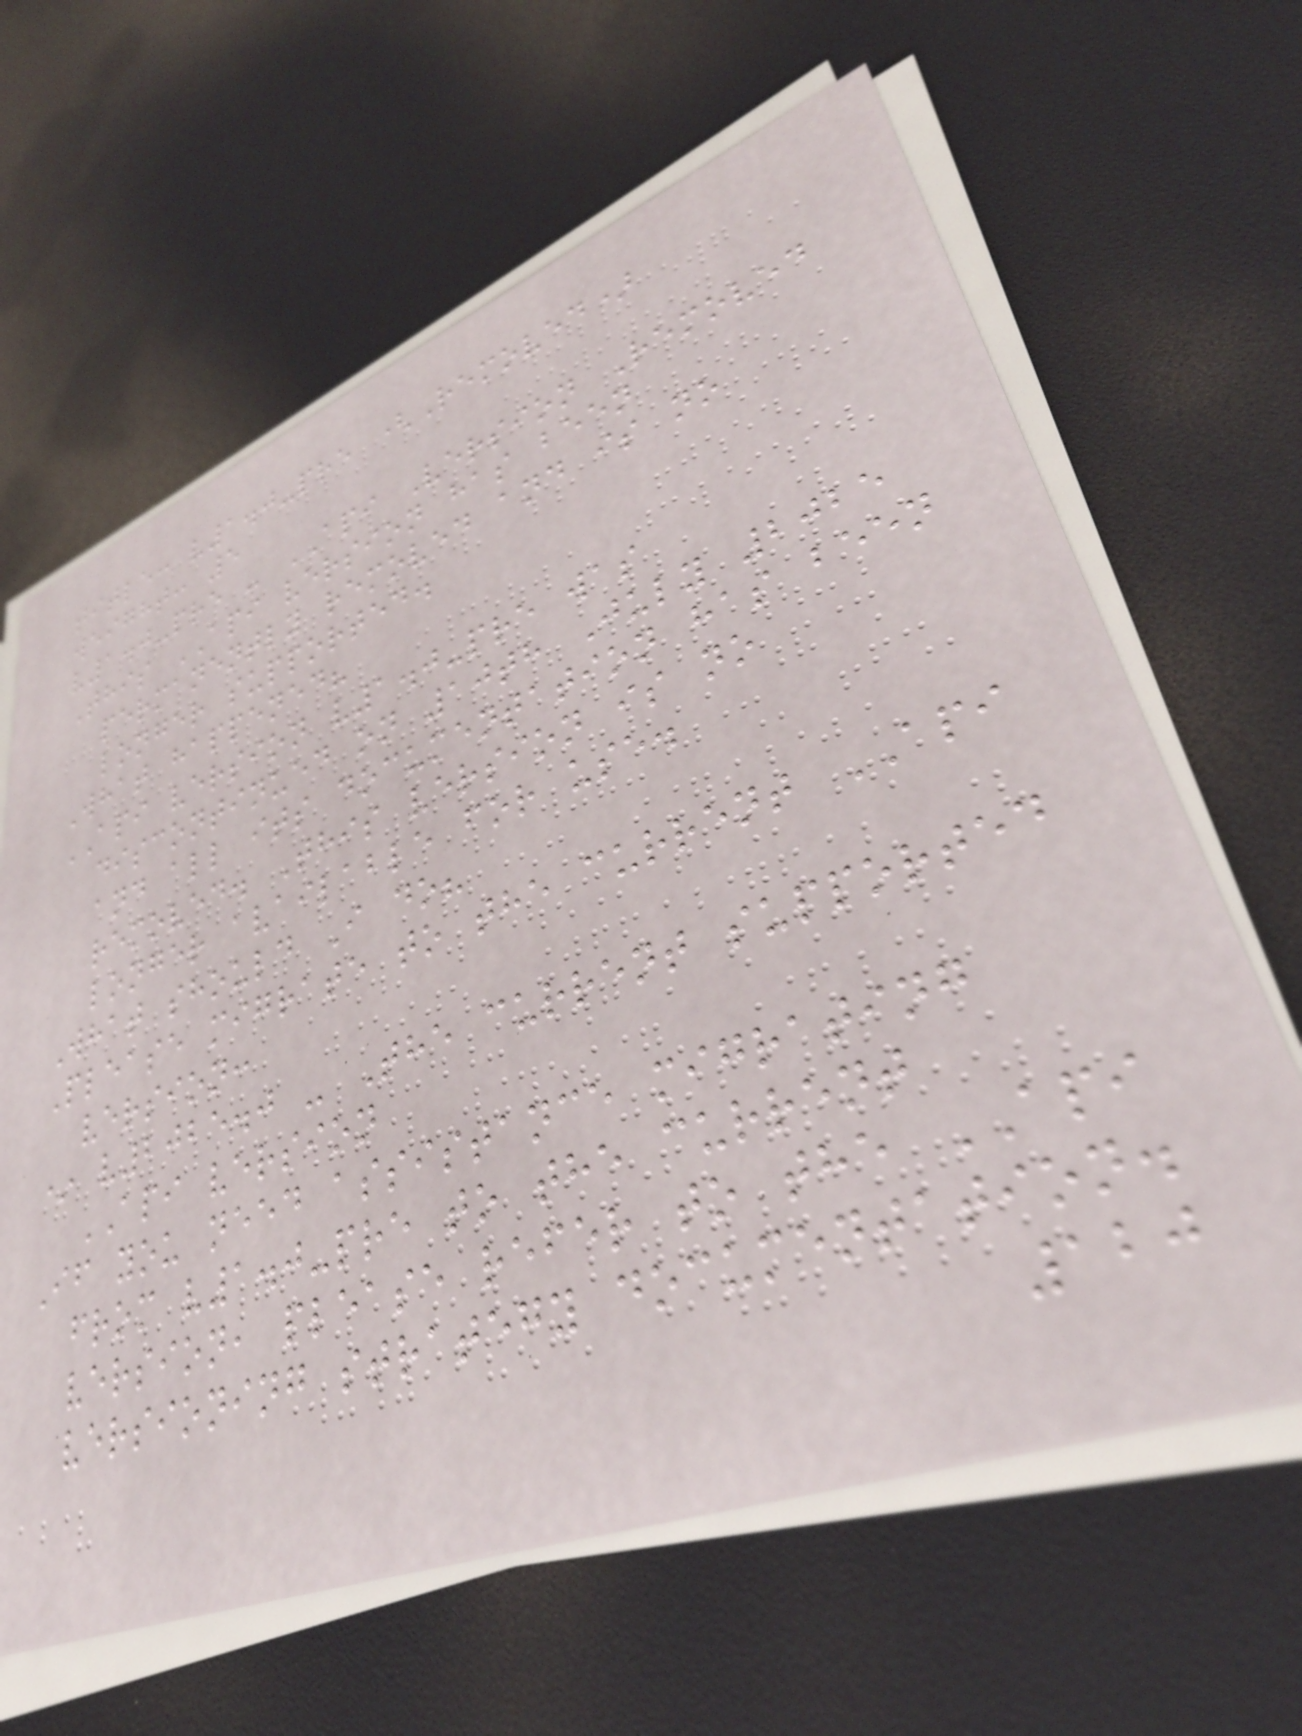title: v1.0-pre (Removed)
weight: 5
v1.0-pre - API Version Removed
This API version has been
permanently removed and is no
longer supported.
What happened?
API version v1.0-pre was
discontinued on 10th July 2025
and all its documentation has been
removed. This version is no
longer available for use.
What should I do?
Please migrate to the current API
version:
* v2025.0 - The current supported
API version
If you need assistance migrating
from v1.0-pre to the current
version, please refer to the API
versioning strategy documentation.
120
